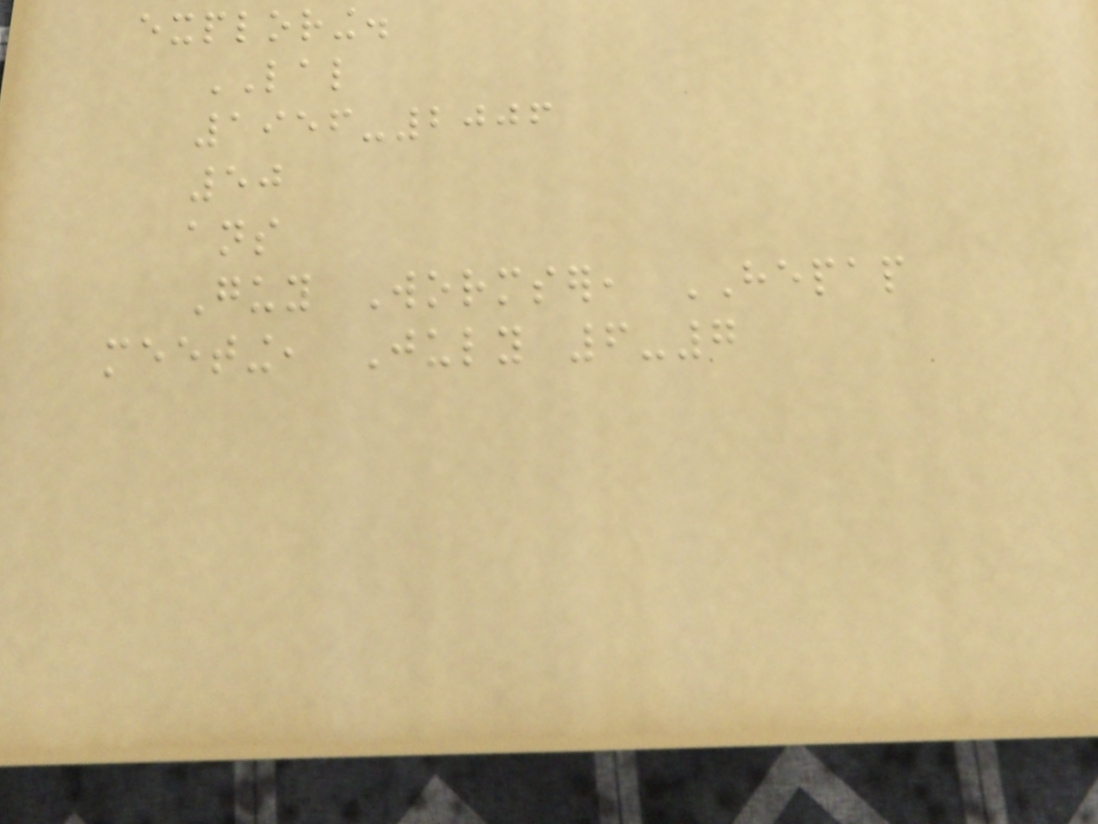exploring.
LAL
1956-2006
50
ans
Guy Wormser, HEPAP
meeting, July 6-7
